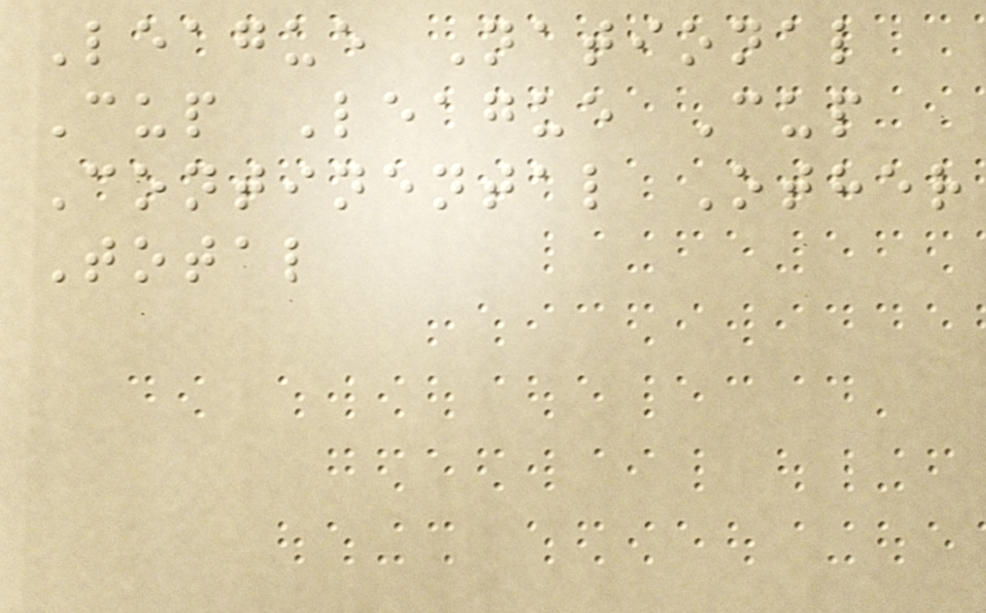League National
Cup League Cup
Continental Other
Total
